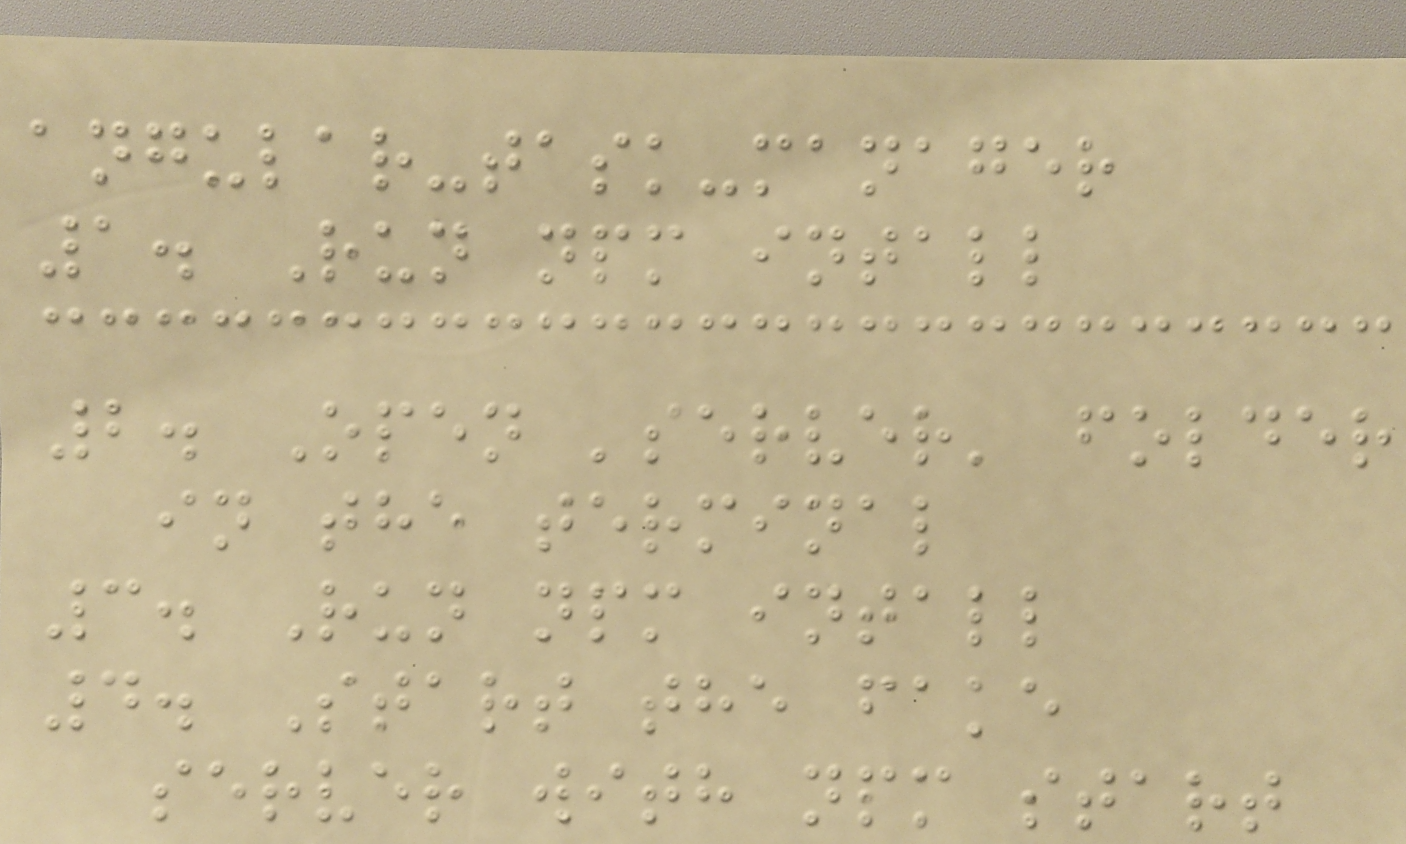angular-task-manager
1. Run npm intall
2. Open 'server' folder
in the terminal
3. Run npm intall
4. Start the fake
server with npm start
